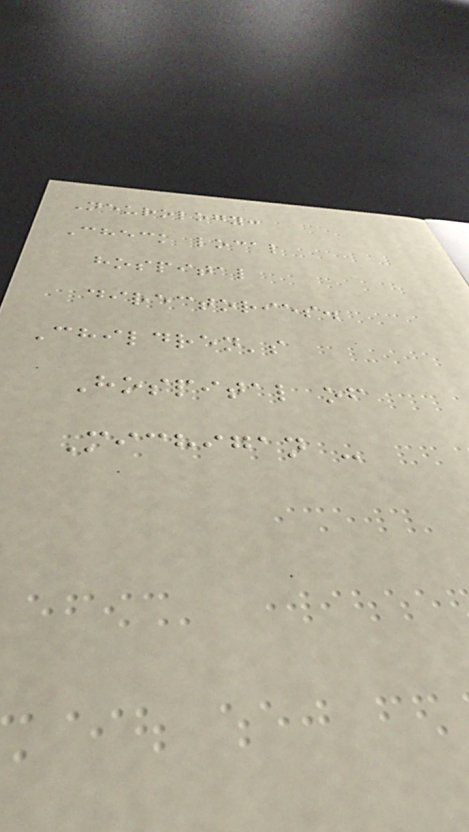Neurology:
Check local
hospital
directories.
Children's
Hospital of
Michigan -
